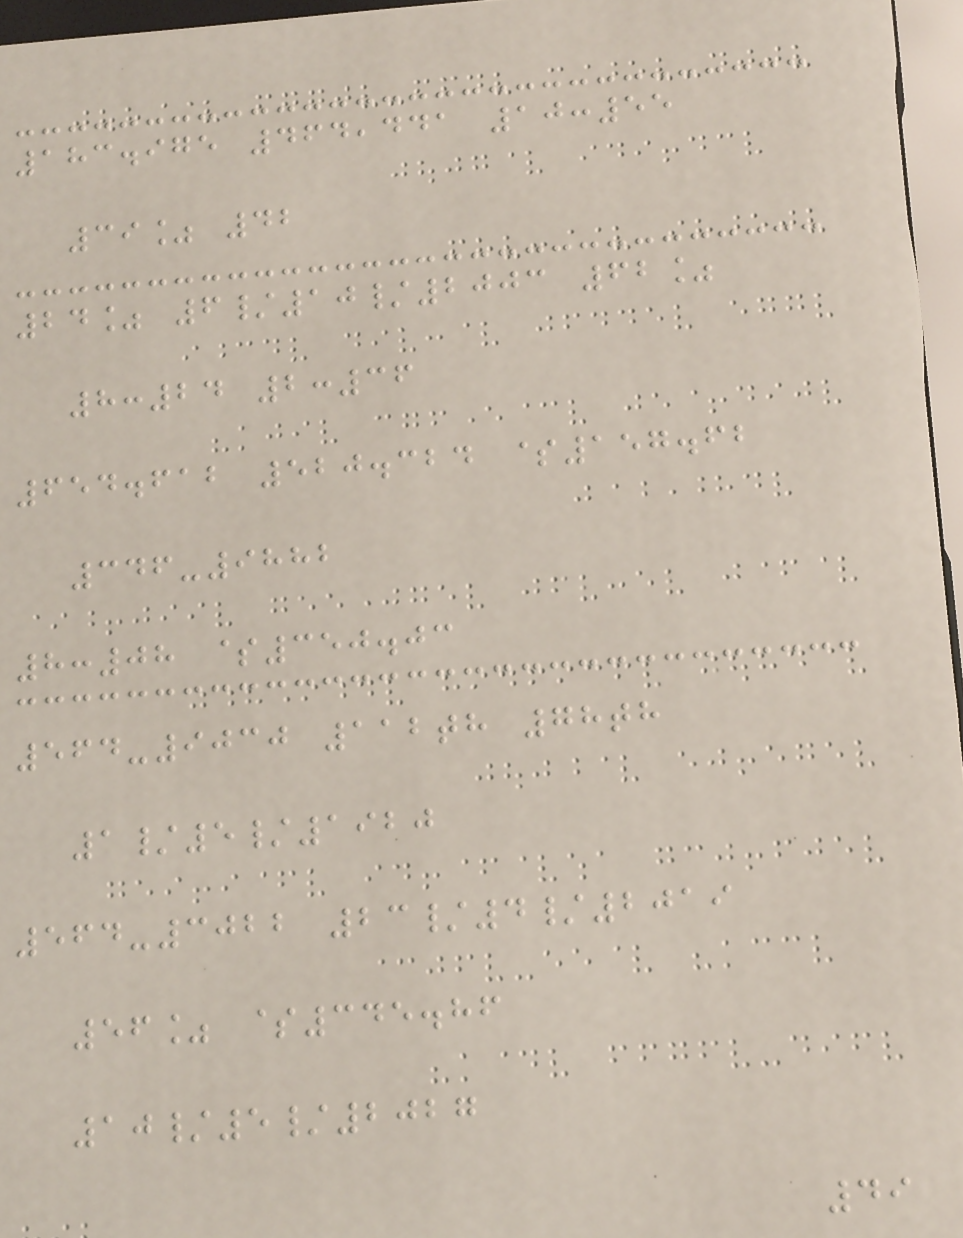183.975 464,441 10:55
39% 42
24% 6/10/2003 62%
8:24 2:36
654.612 520.324 $157.62
346-9882
8:08 $350.03
564-9030 112th 78th
1/5/1920
564-3022 23/4/2019
56% $345.86
10/5/2027
49
